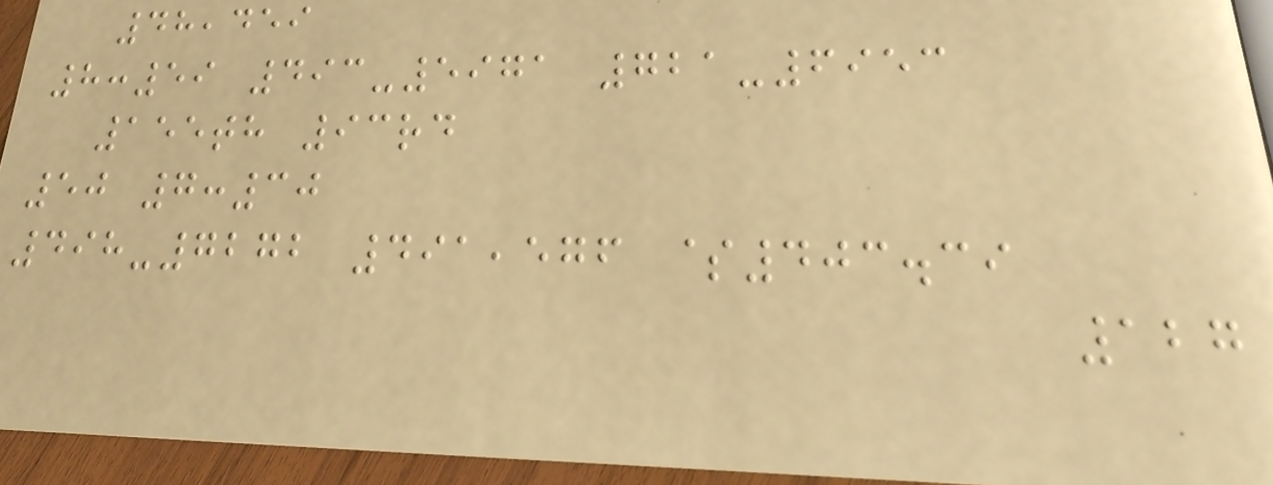48,459
8:59 493-5971 721-6953
155th 93rd
50 7:30
498-7272 491,576 $403.39
127
